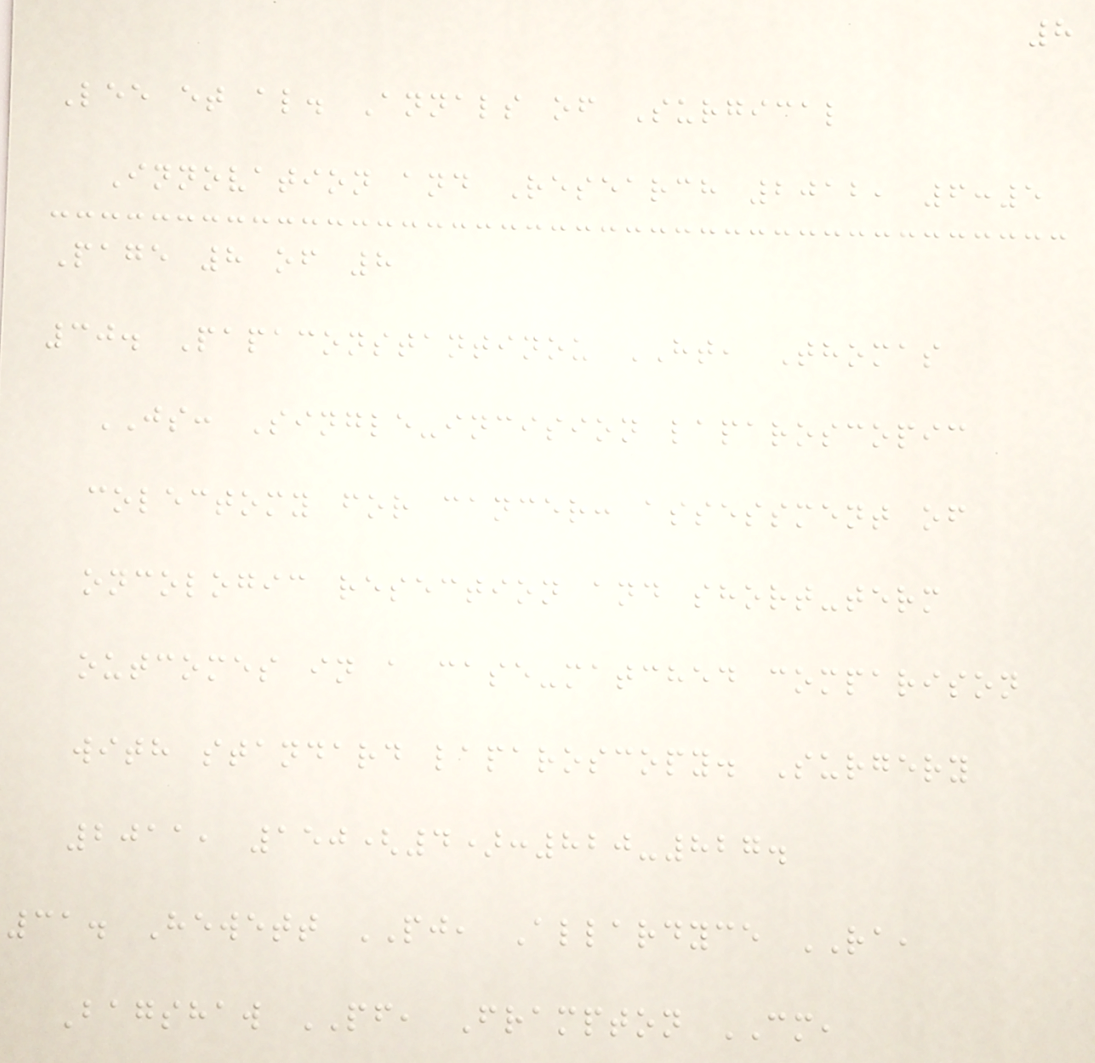8
Lee et al. Annals of Surgical
Innovation and Research 2012, 6:5
Page 8 of 8
30. Papaconstantinou HT, Thomas
JS: Single-incision laparoscopic
colectomy for cancer: assessment of
oncologic resection and short-term
outcomes in a case-matched comparison
with standard laparoscopy. Surgery
2011, 150(4):820-827.
31. Hewett PJ, Allardyce RA,
Bagshaw PF, Frampton CM,
